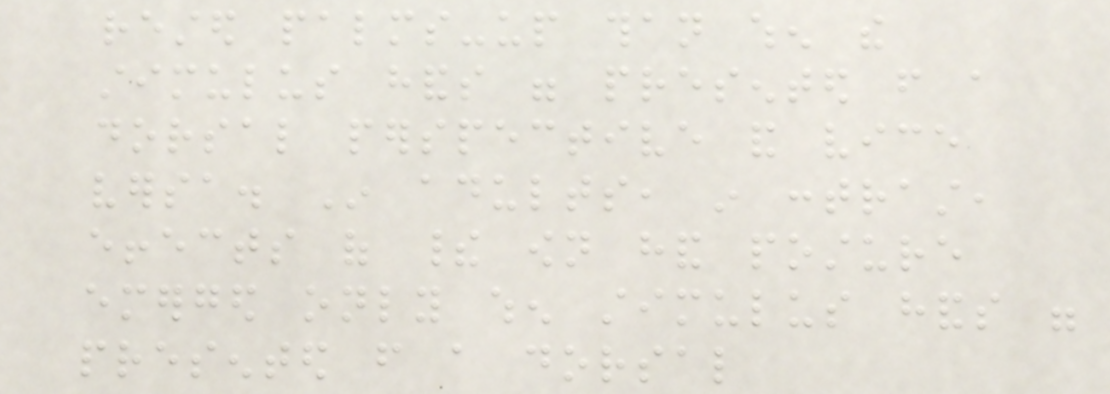rested palms-up than when the
stimulus hands were presented from a
dorsal perspective and vice
versa. In adults, in contrast,
effects of their own hand posture
emerged only when stimulus hands were
presented from a dorsal
